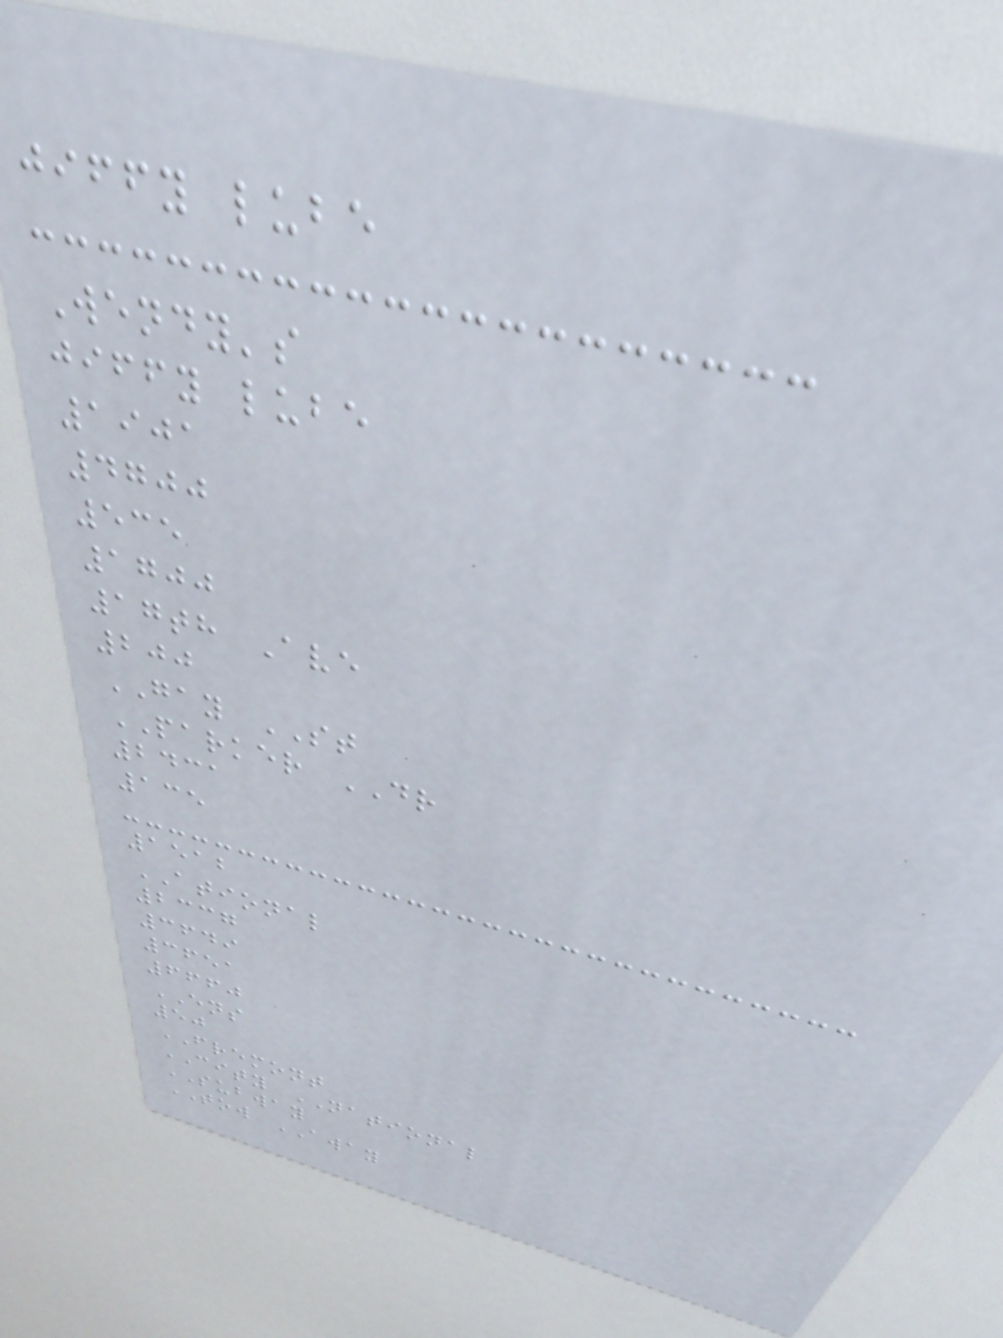jiffy lube
Wendy's
jiffy lube
1901
4700
535
1700
17th Ave
200
GAY ST
PARKER DR
2431
135
1512
ATIONAL
2337
3649
3651
6660
ENS
50
FREMONT
CITY NATIONAL
SUBWAY
TOW AWAY
